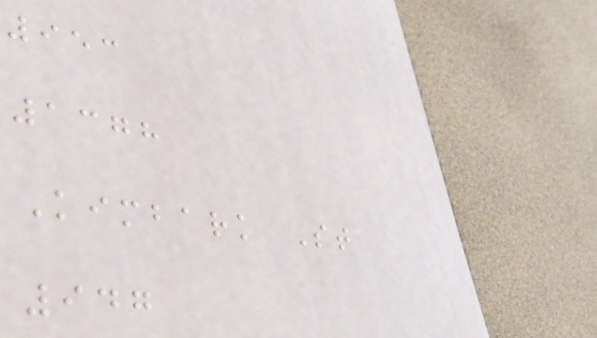953
1378
Kimbark St
947
